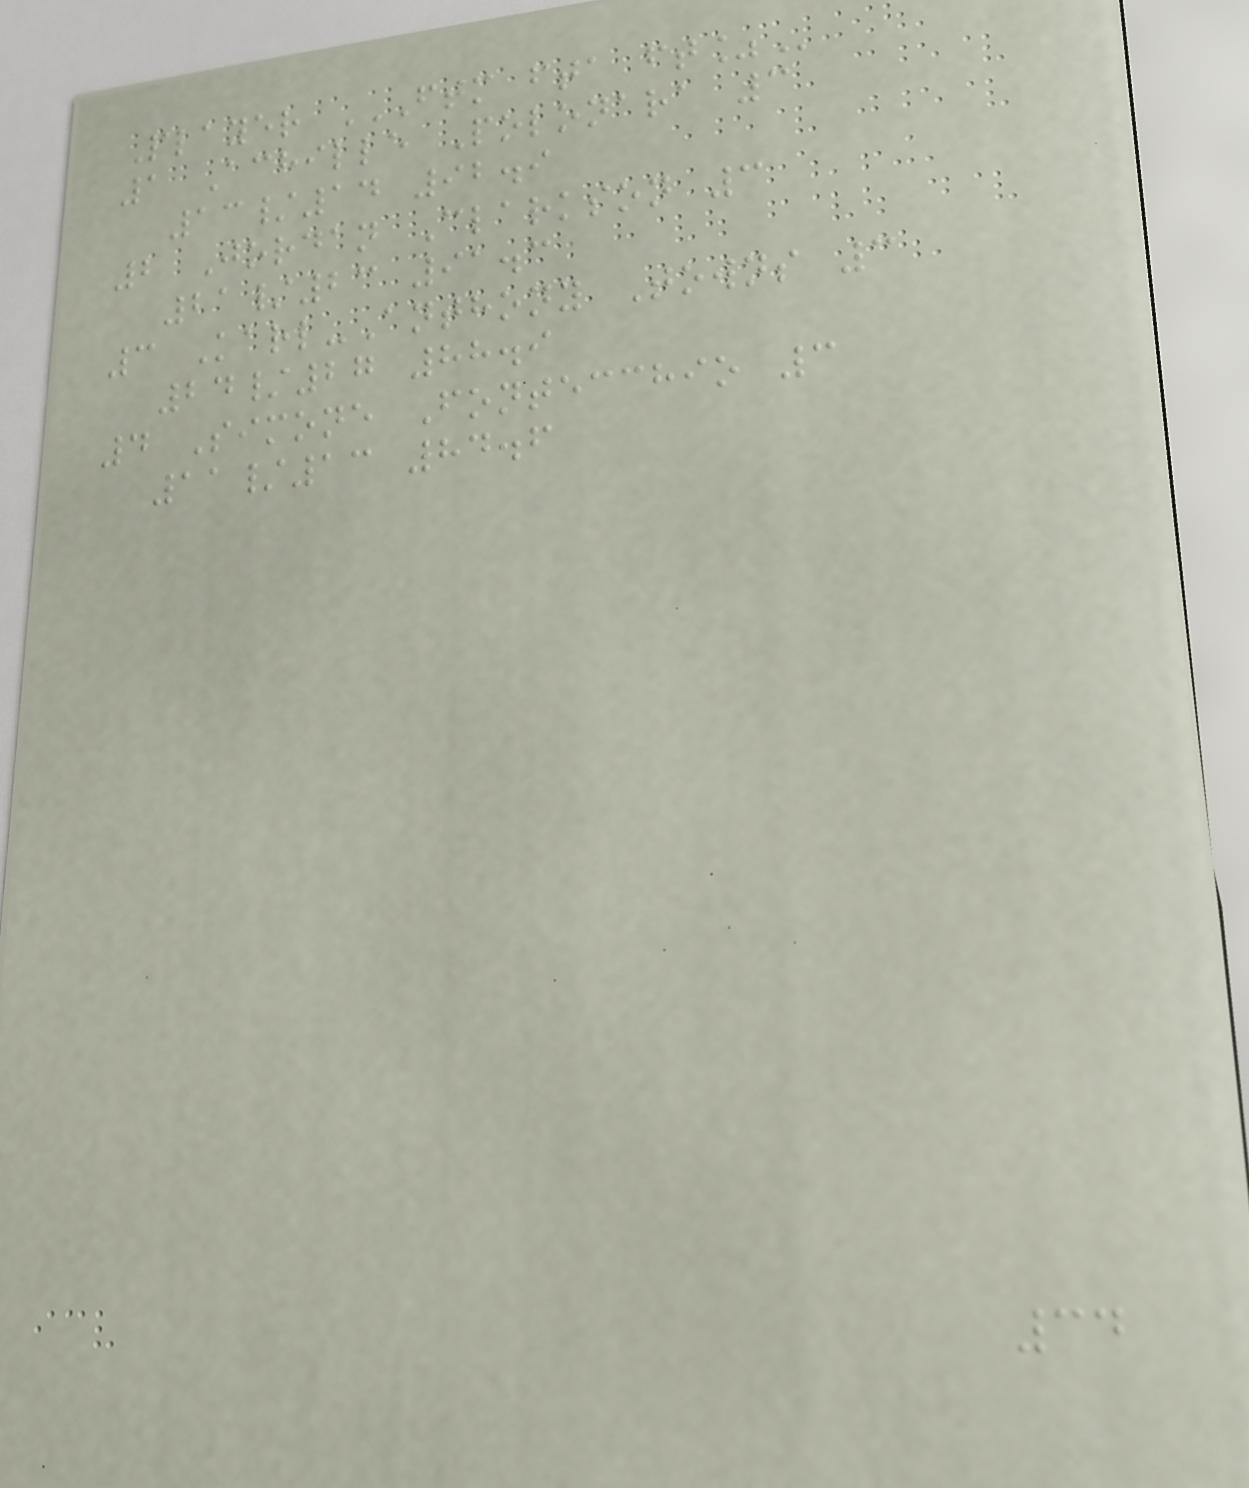Player FTM FTA FT%
1 Achille Polonara 3
13/14 92.9
2 Jordan Clarkson 3
21/23 91.3
3 Karl-Anthony Towns 3
24/27 88.9
4 Simone Fontecchio 3
11/13 84.6
34
